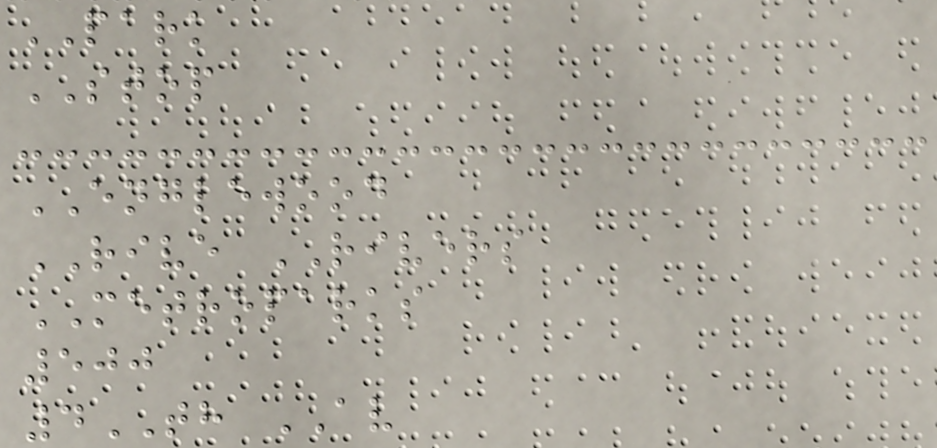PARK
STOP
ENGLEWOOD
RIVE RIVERS
METROPARKS
500
4TH AV
